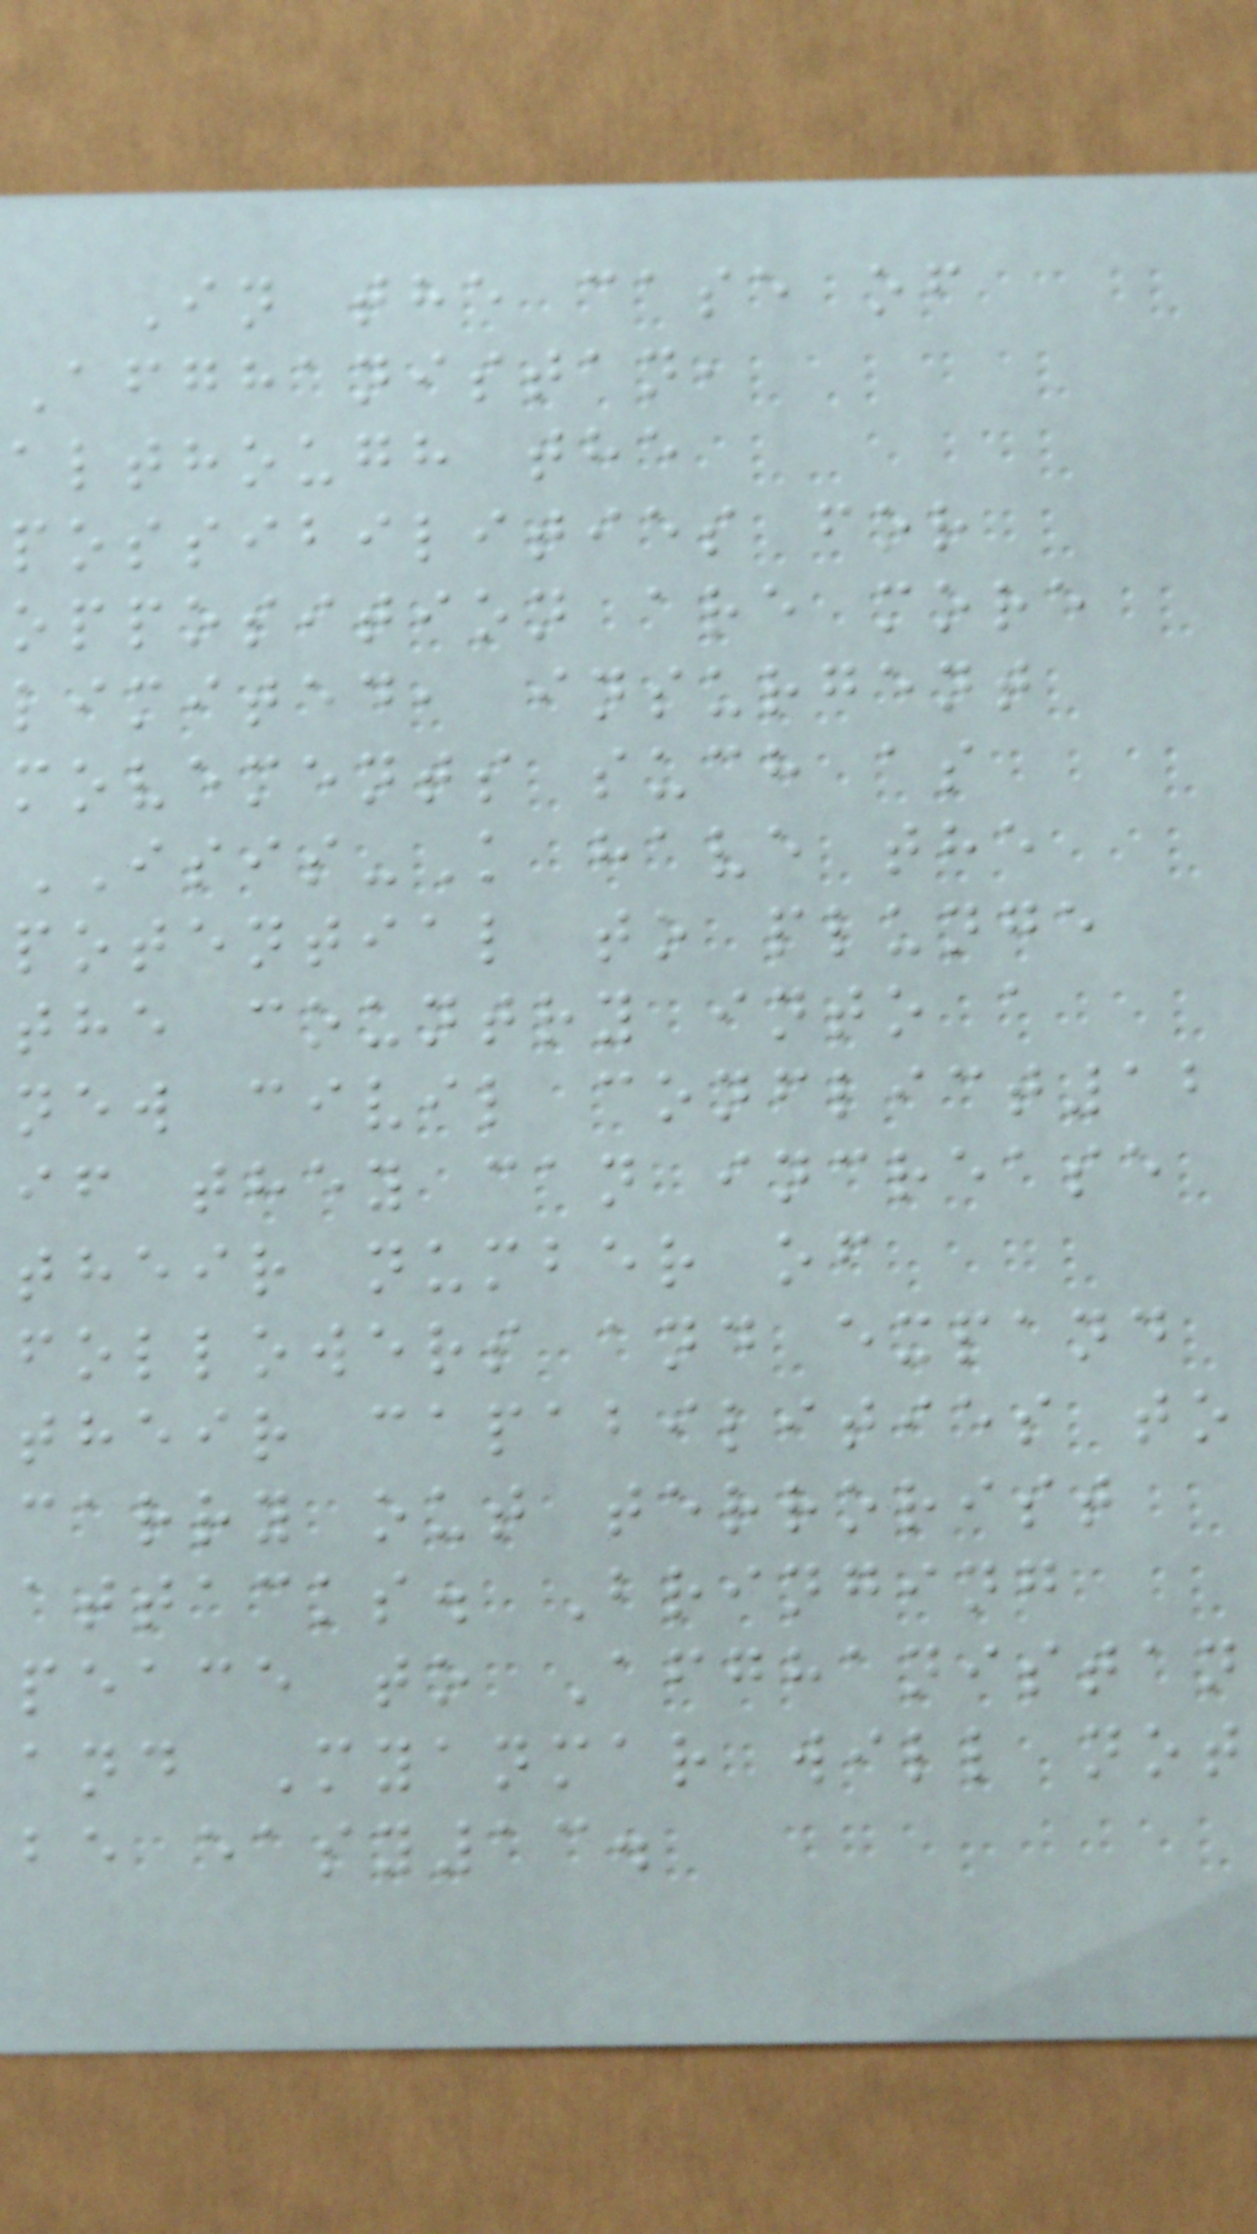In the case of
Afghanistan,
although the
possibilities for
opposition are more
limited, insurgent
movements such as
ISIS-K have the
potential to plunge
the country into a
new civil conflict12
if they can increase
their number of
followers and expand
their capabilities to
carry out terrorist
attacks. Bringing
peace to Afghanistan
and Myanmar will not
be easy13.
